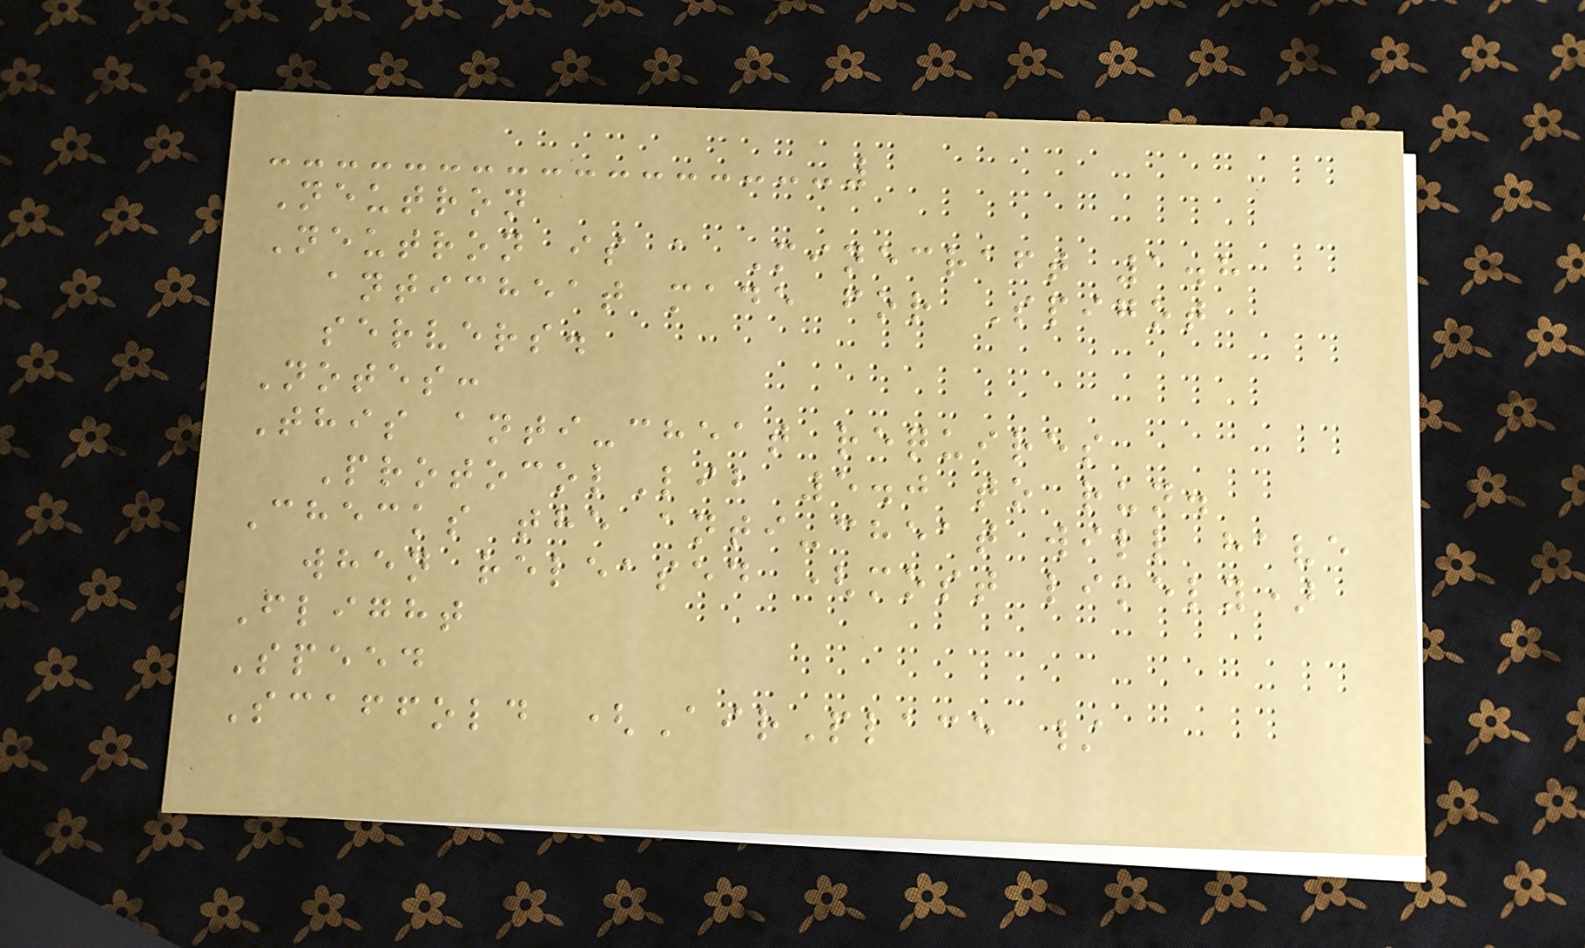Neutron
Neutron is a Minecraft 1.8
anticheat made for Spigot
servers.
Notes:
This anti-cheat requires
ProtocolLib 5.0 to run.
Checks the anti-cheat will have
when released (most likely)
Flight
Speed
Scaffold (AirPlace /
